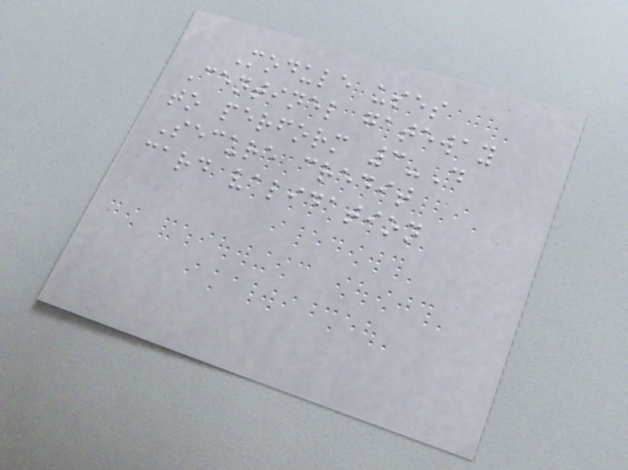Module uses
Centinel gateway
to perform 3-D
Secure credit
card validation
